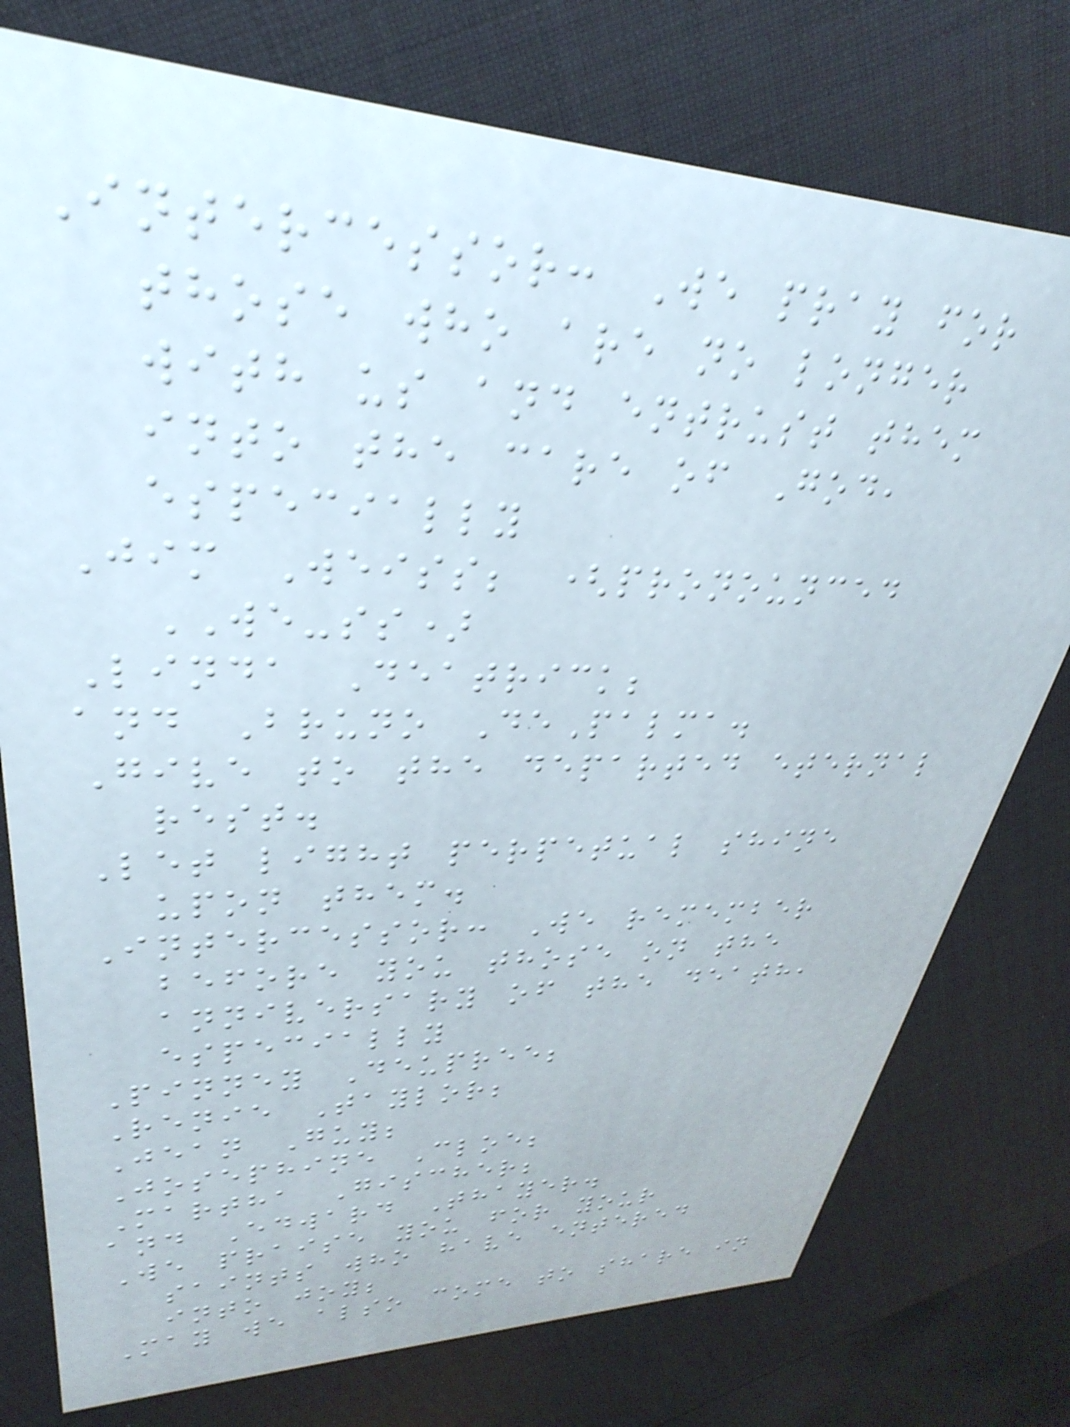Intercessor: We pray for
those who are no longer
with us and entrust them
into the care of God,
especially
Jim Weiss; (pronounced
WE-ss)
Linda Deatrick;
and Bruno DePalma.
Give to the departed eternal
rest.
Let light perpetual shine
upon them.
Intercessor: We remember
before you those on the
anniversary of the death,
especially
Pinney Deupree;
Renie Taylor;
Jean Guy;
Josephine Cloe;
Martha Gischer;
and Edward Thayer.
We praise you for your
saints who have entered
into joy;
May we also come to share in
